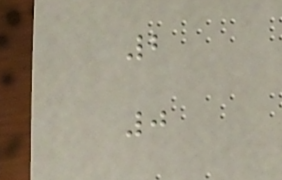2
0
